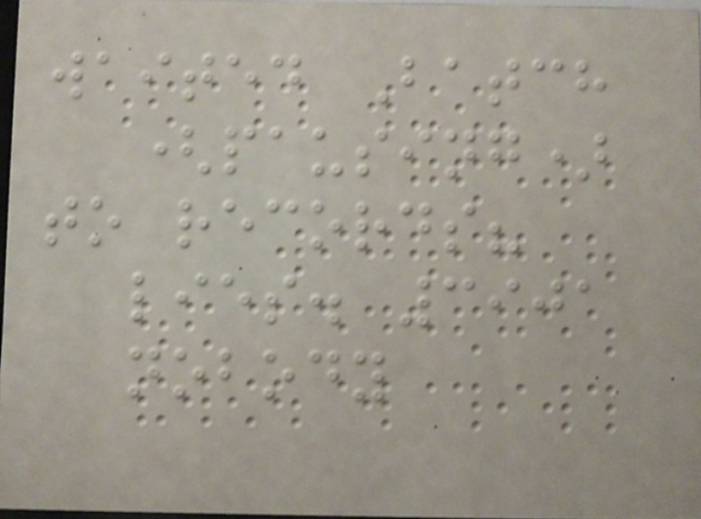waited Batch
(pausing)
to records?
lies. 3901
nobody
